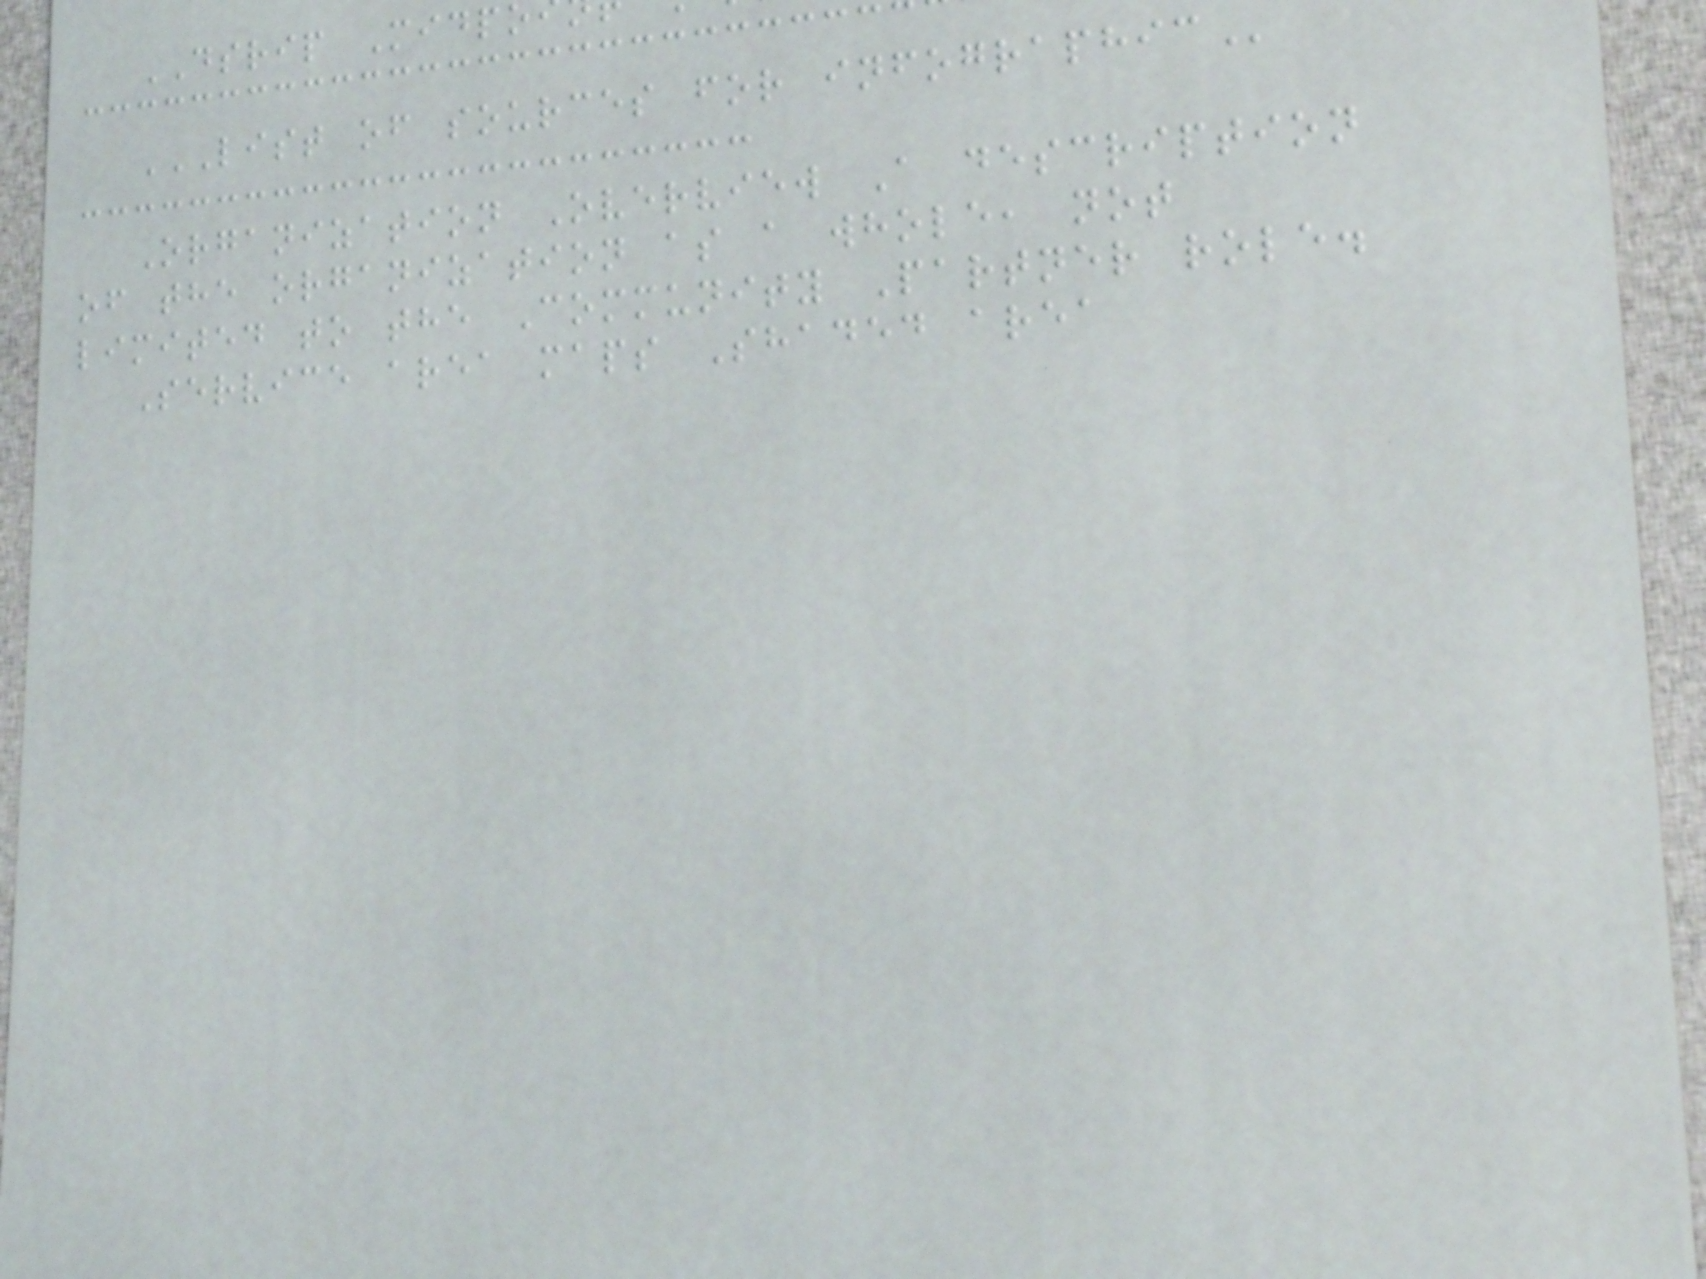DSRIP Midpo
LIST OF SOURCES FOR INFOGRAPHIC
Organization Overview A description
of the organization as a whole, not
limited to the Community Partner role.
Service area maps Shaded area
